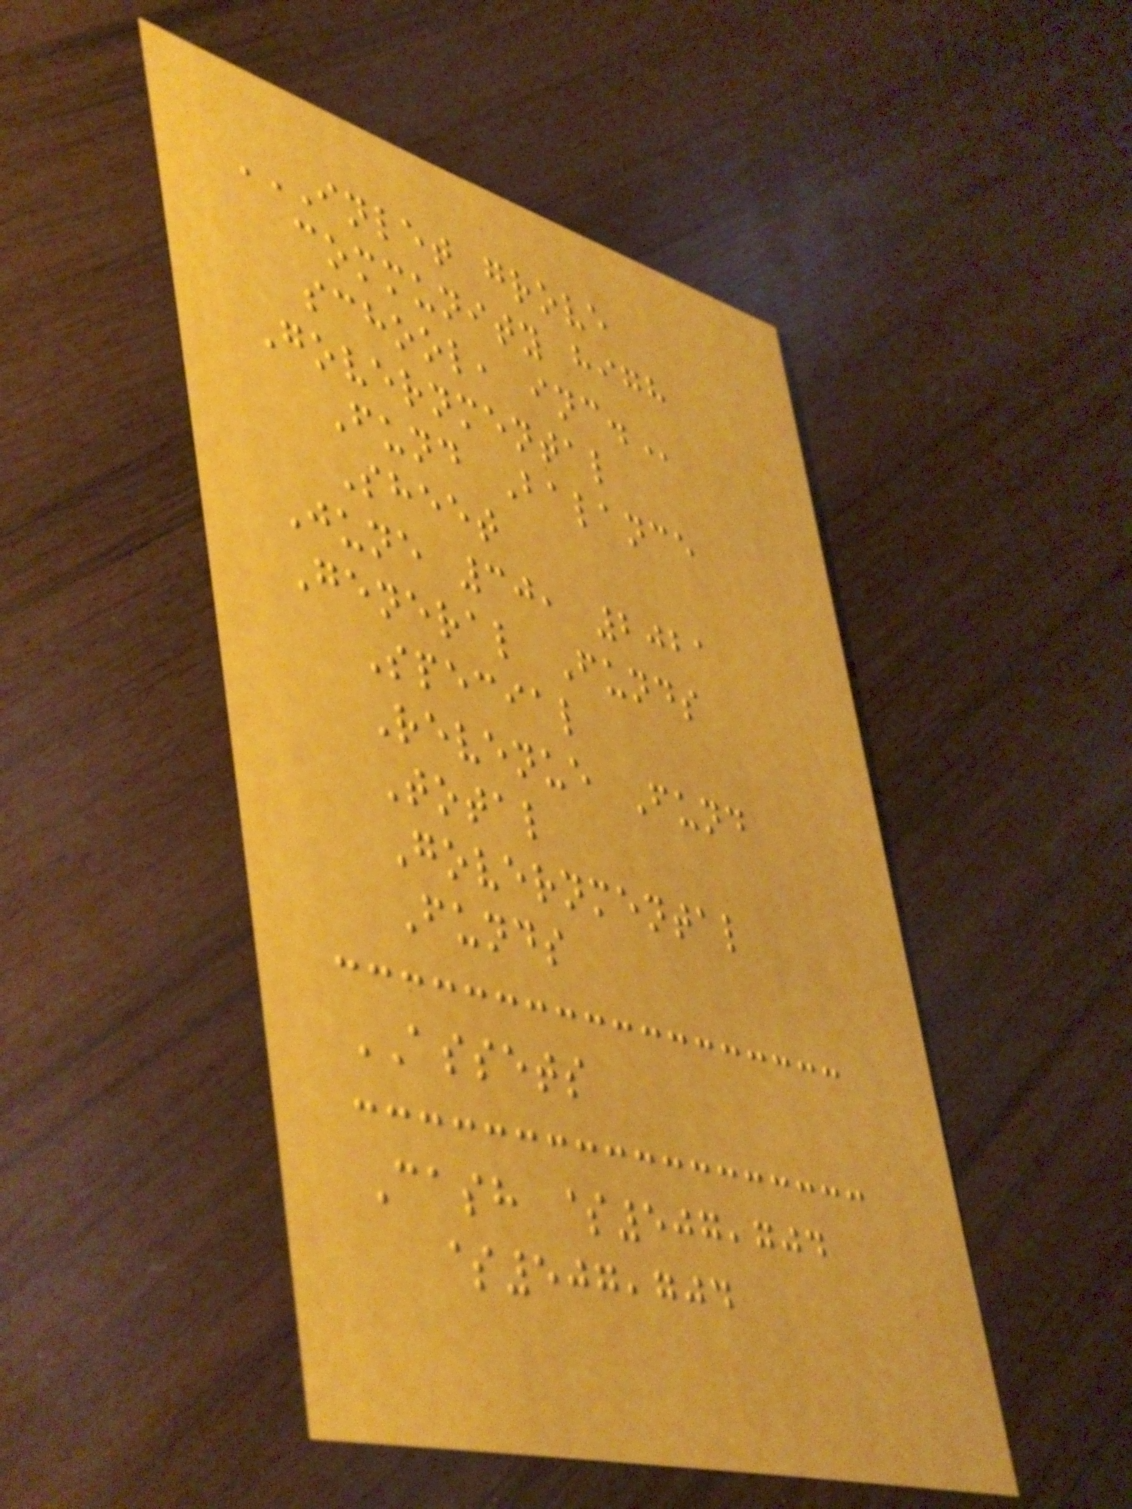INLET GROVE
COMMUNITY HIGH
SCHOOL, INC.
Governmental
Fund Balance
Sheet
June 30, 2021
General Funds
Special
Revenue Fund
Total
Governmental
Funds
ASSETS
Cash $507,704
$507,704
